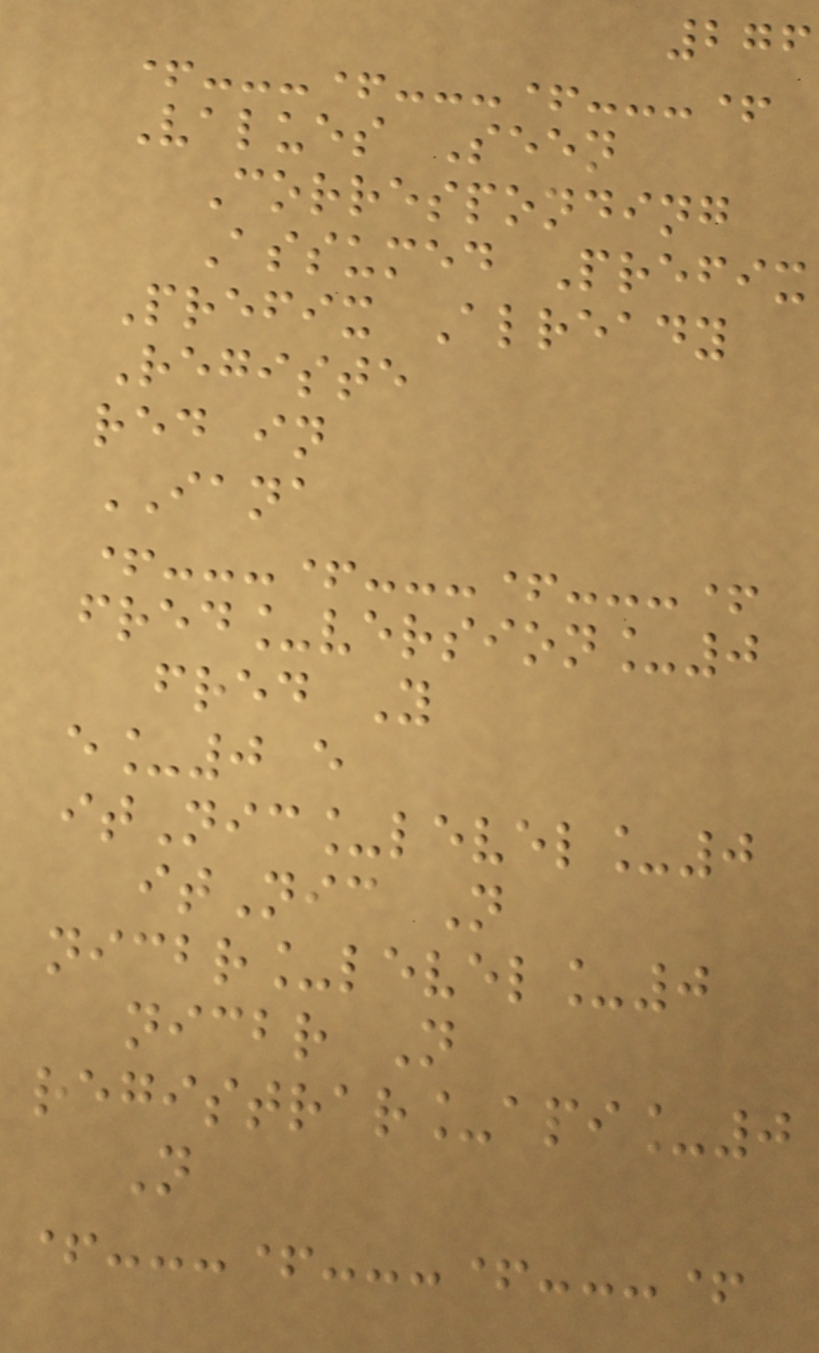276
+---+---+---+
Values Seen
Corresponding
Assumed Prefix
Prefix Already
Registe
red in
IANA
+---+---+---+
fred_version_0
fred Y
e_0 e
itNic_level_0
itNic N
nicbr_level_0
nicbr N
registrar_api_0
N
+---+---+---+
